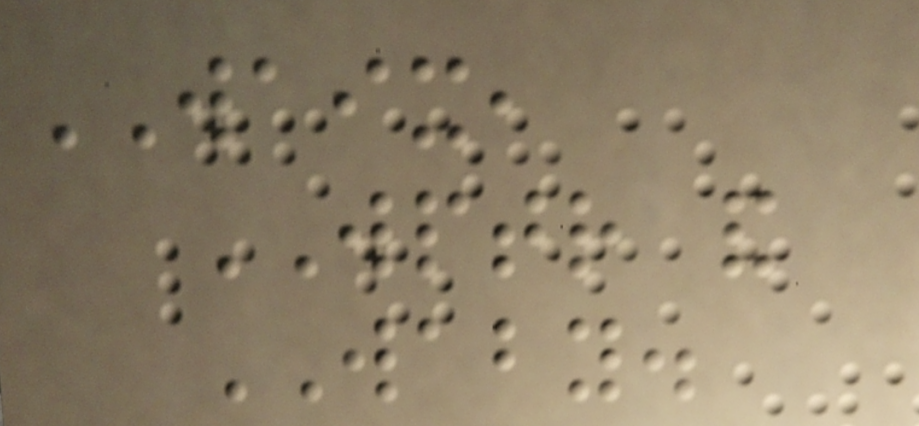WAIX,
WPTR and
WABY.
